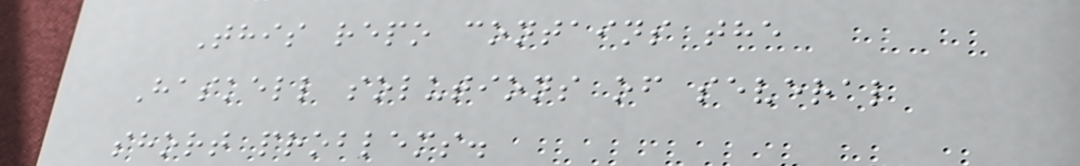This repo contains the
Haskell solutions of several
short problems.
